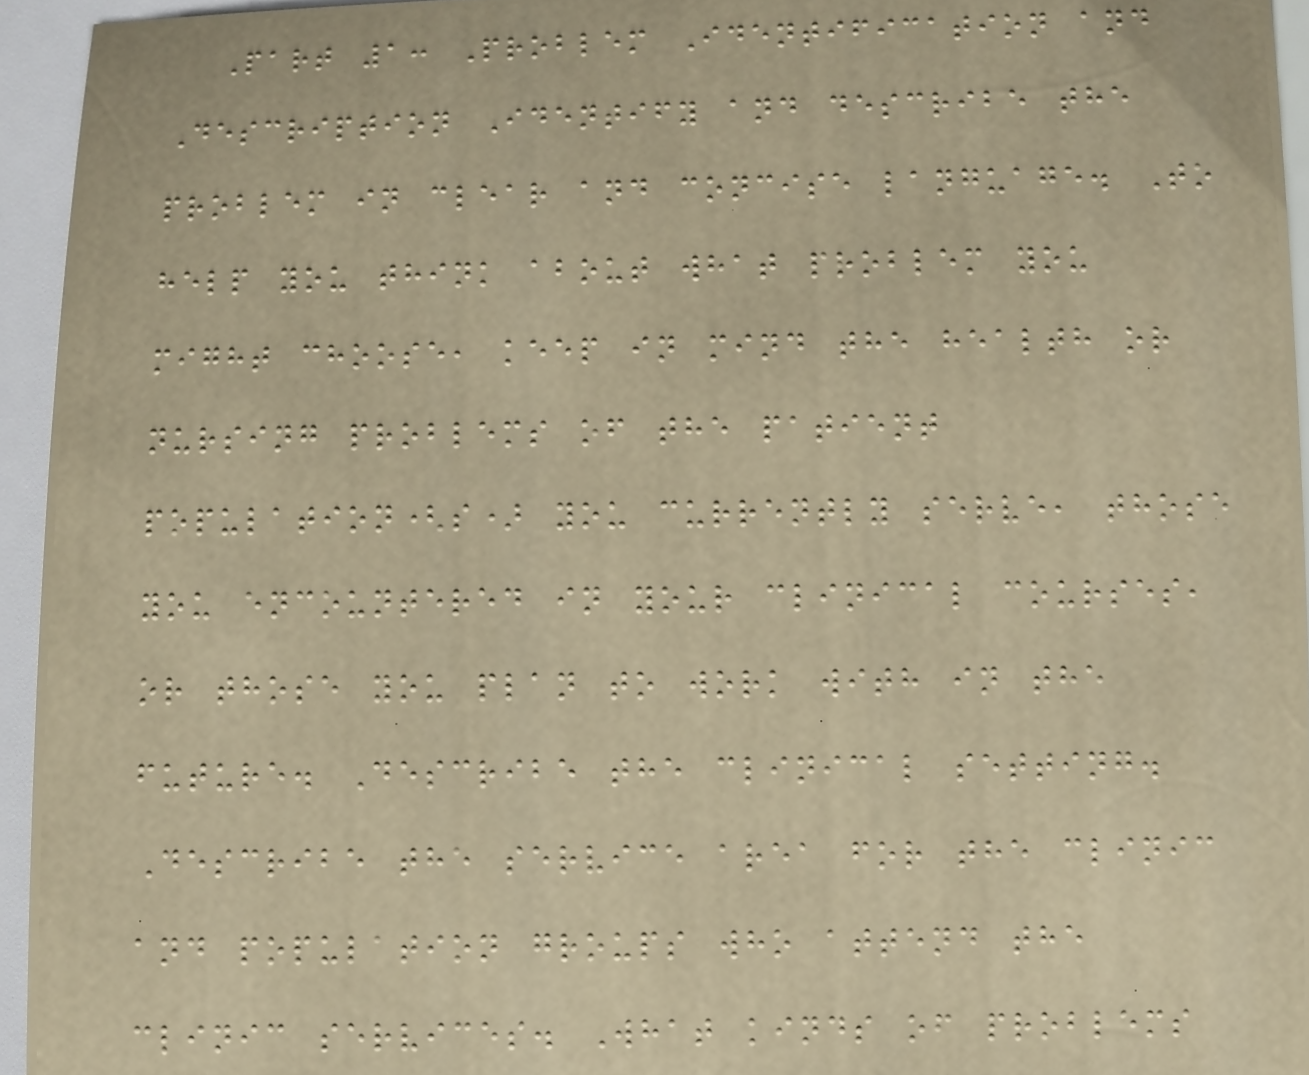Part 1: Problem Identification and
Description Identify and describe the
problem in clear and concise language. To
help you think about what problem you
might choose, keep in mind the health or
nursing problems of the patient
population(s) you currently serve, those
you encountered in your clinical courses,
or those you plan to work with in the
future. Describe the clinical setting.
Describe the service area for the clinic
and population groups who attend the
clinic services. What kinds of problems
